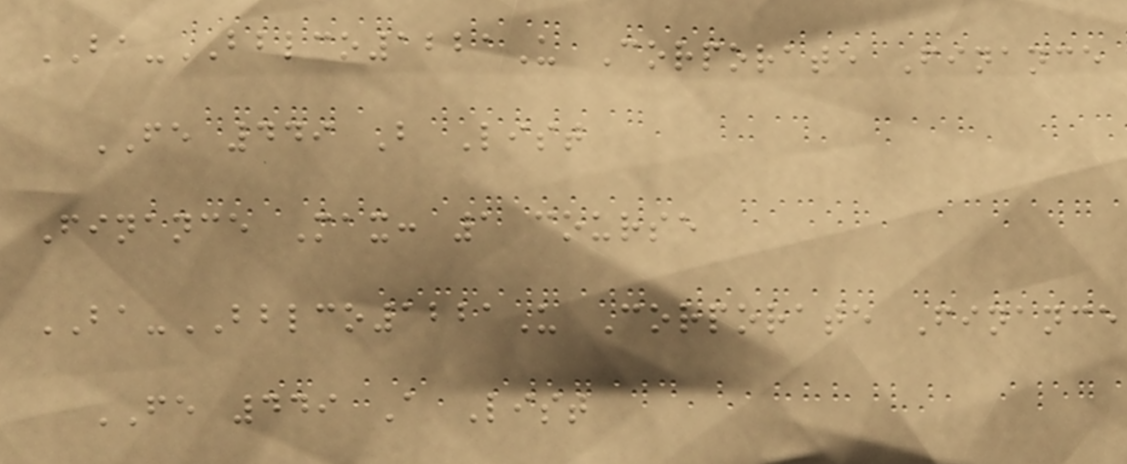BA-BBLCO1221U Corporate Finance
FE 449 B List
Finance Max: 1 course
BA-BBLCO1221U Corporate Finance
FE 449 A List
